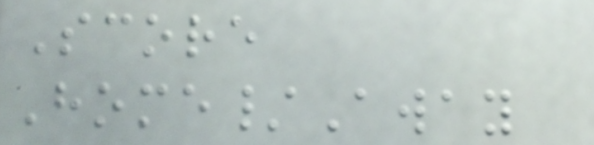Score
Home/Away
